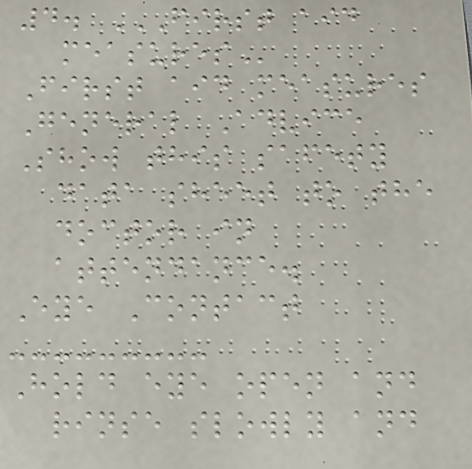4. FIRST AID
MEASURES
First aid measures
General Advice
Show this safety
data sheet to the
doctor in
attendance.
Eye Contact
Hold eye open and
rinse slowly and
